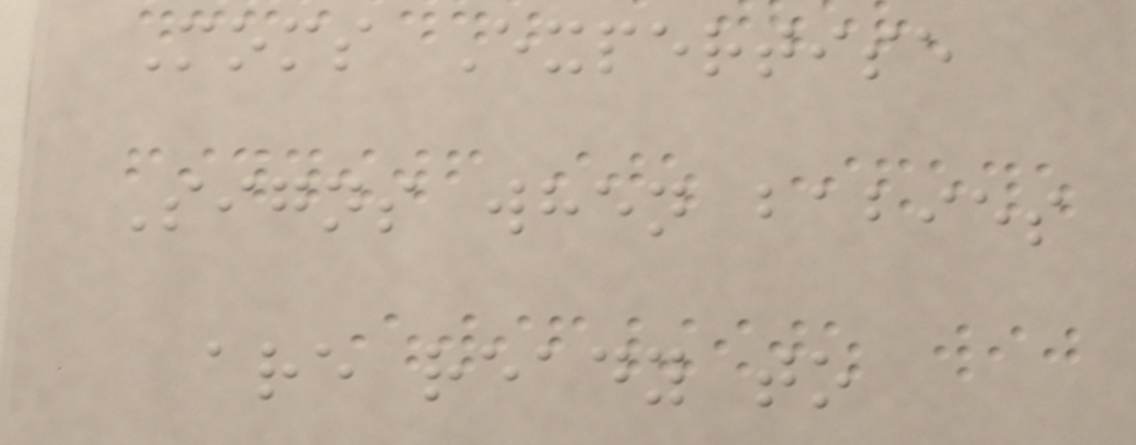Moms Expertise
Signs when babies
are ready to
